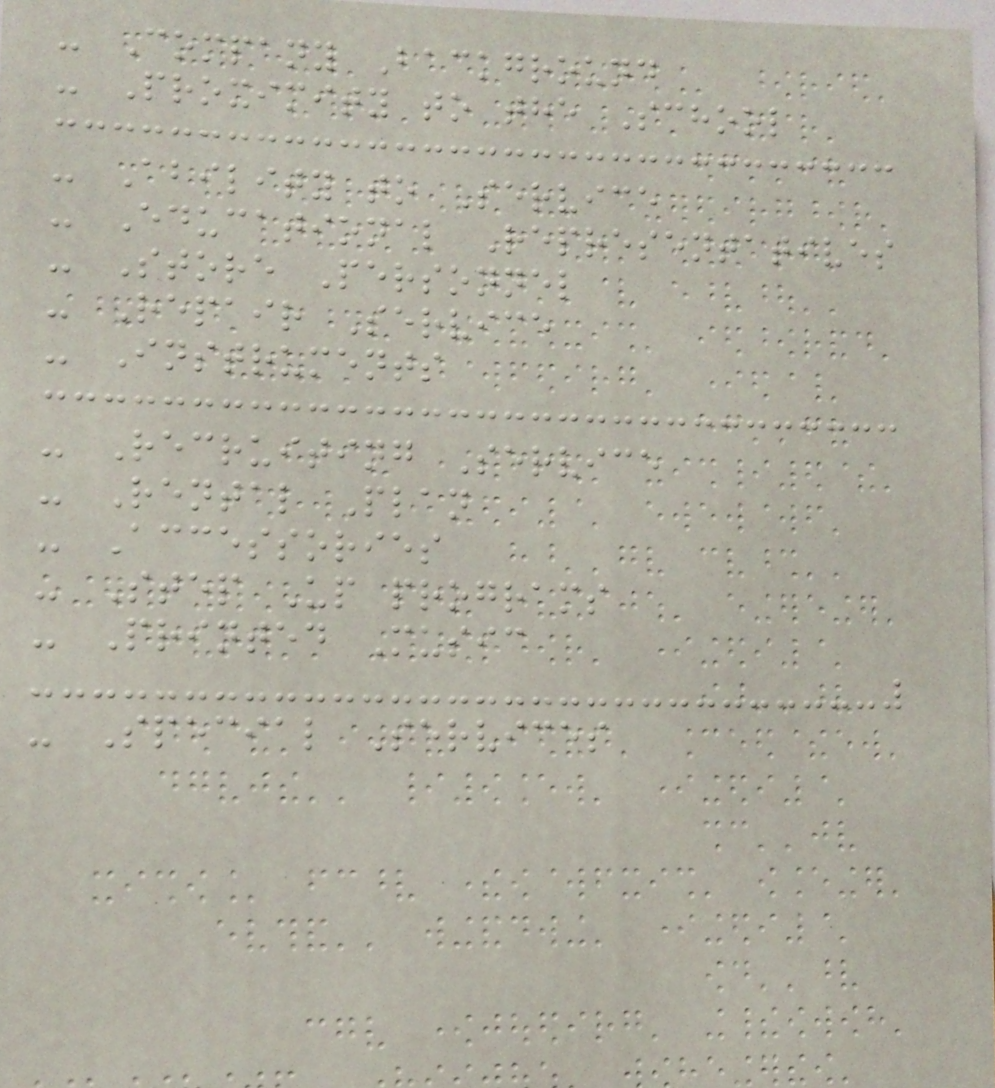- Company Background
- Proximity to the School
- Ability to Service
- Educational Representatives
- Store Personnel
- Repair Service
- Instruments
- Recruiting Service
- Rental Plan
- Accessories
- Step Up programs
- Printed Music
- Special Services
